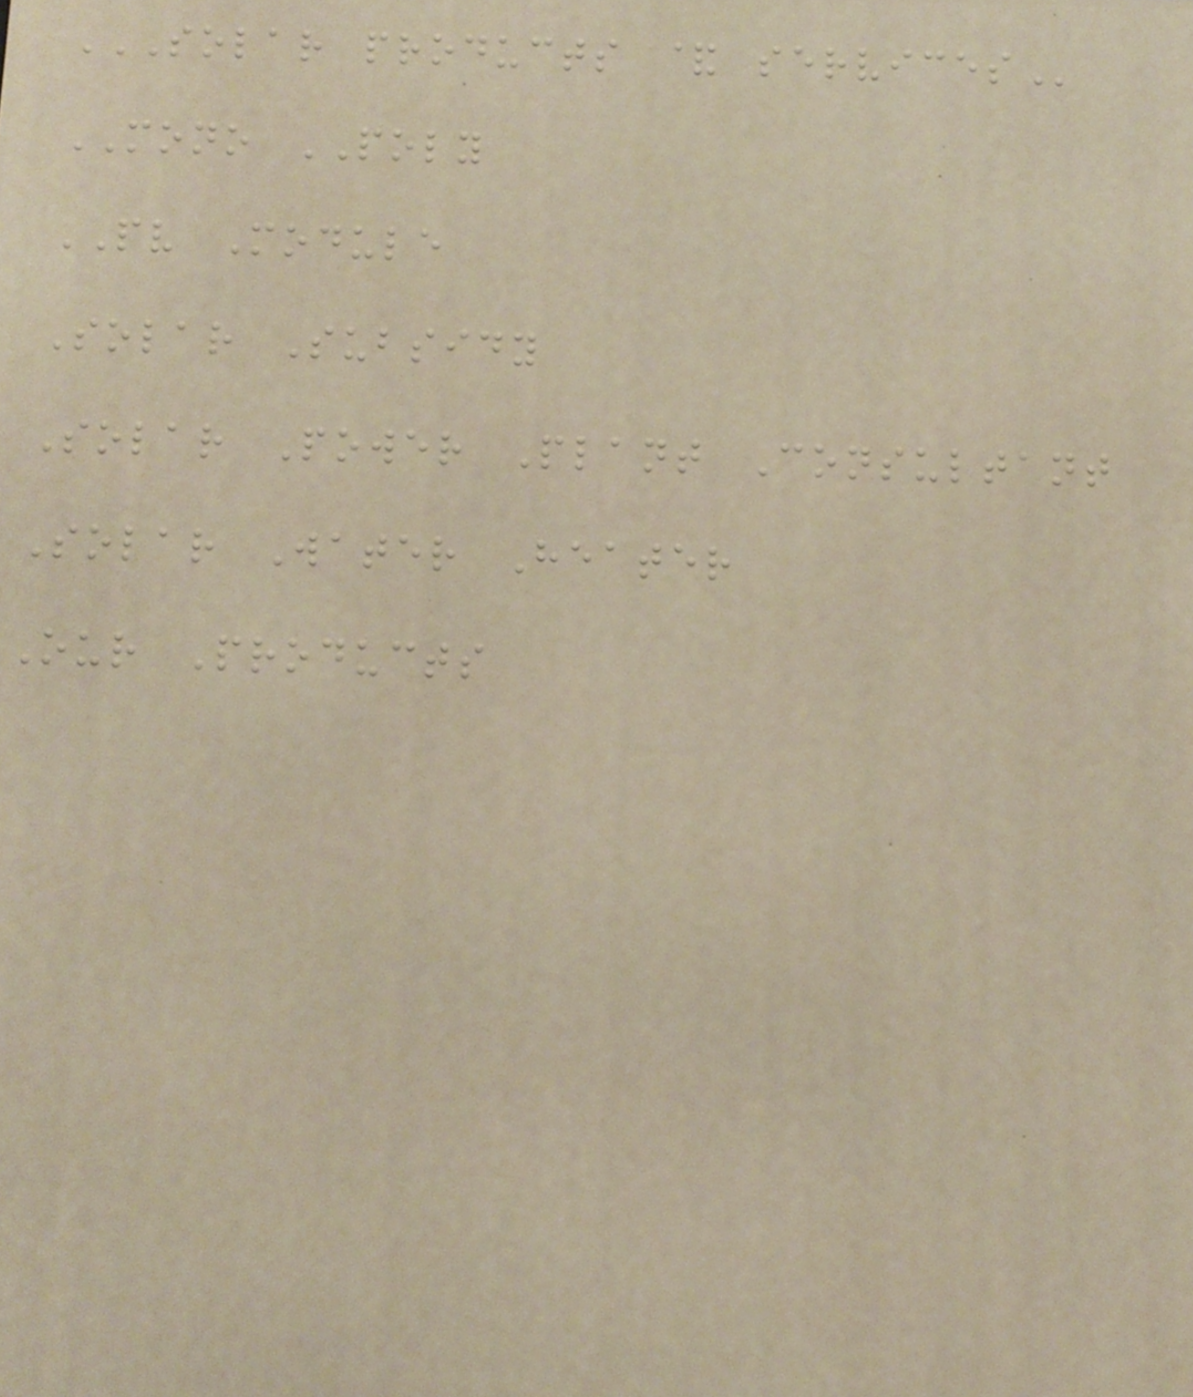SOLAR PRODUCTS & SERVICES
MONO POLY
PV Module
Solar Subsidy
Solar Power Plant Consultant
Solar Water Heater
Our Products
